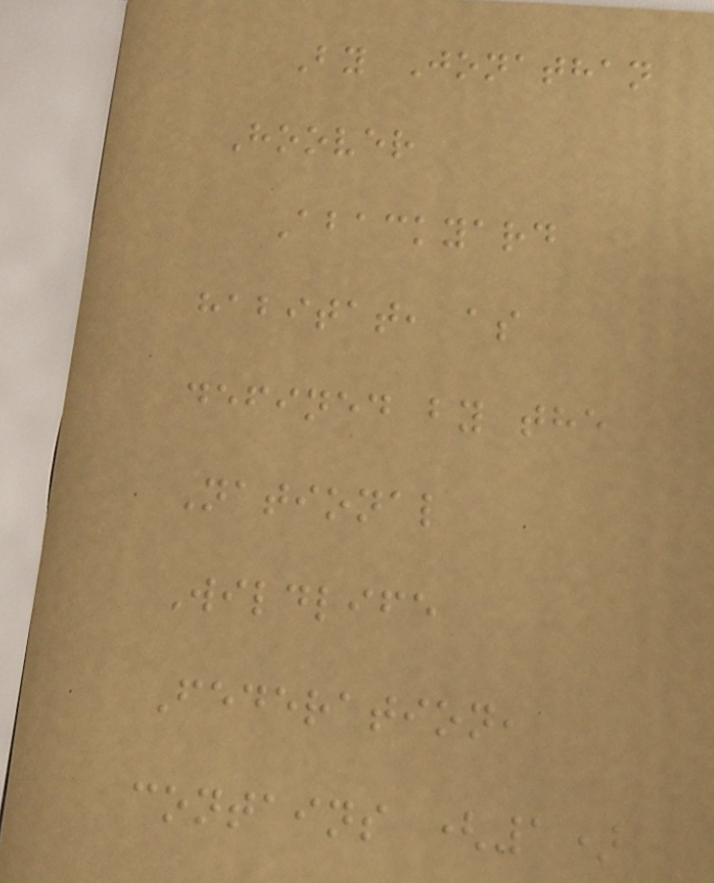By Jonathan
Hoover
Abackyard
habitat, as
defined by the
National
Wildlife
Federation,
contains (1)
